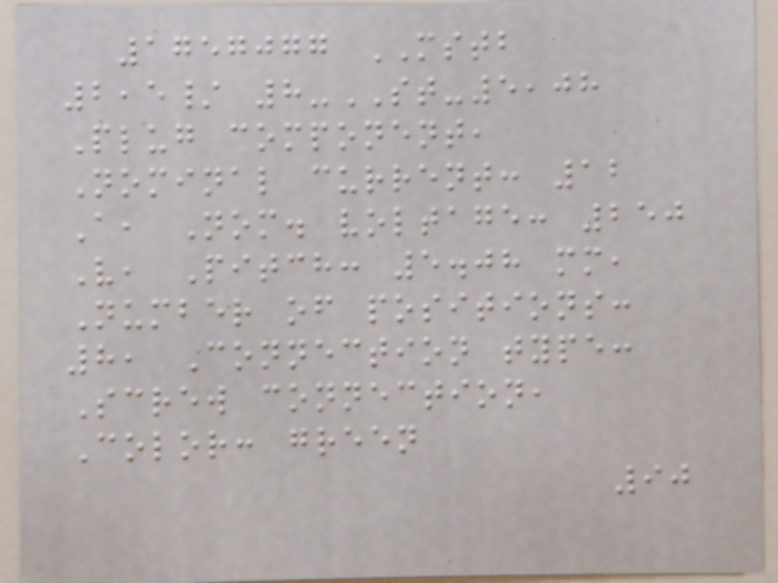1757077 MSTB
2,5/ 8-ST-5,08
Plug component,
Nominal current: 12
A, Nom. voltage: 250
V, Pitch: 5.08 mm,
Number of positions:
8, Connection type:
Screw connection,
Color: green
90
